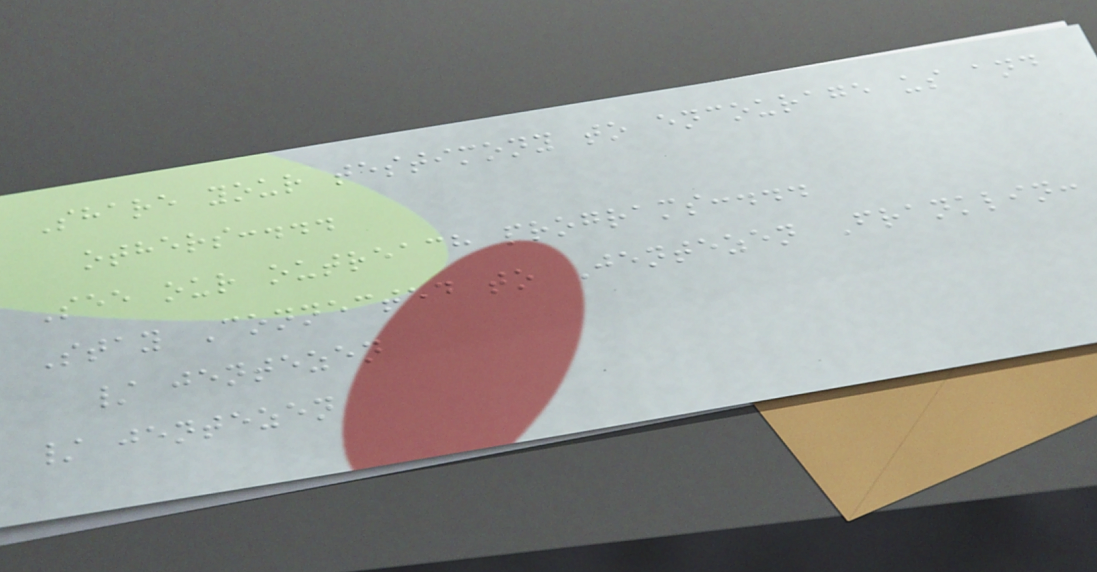Share your testimony to encourage us and
others:...
See our outreach programs:...
Stay Connected to Jentezen Franklin:
/ jentezen
/ jentezen
